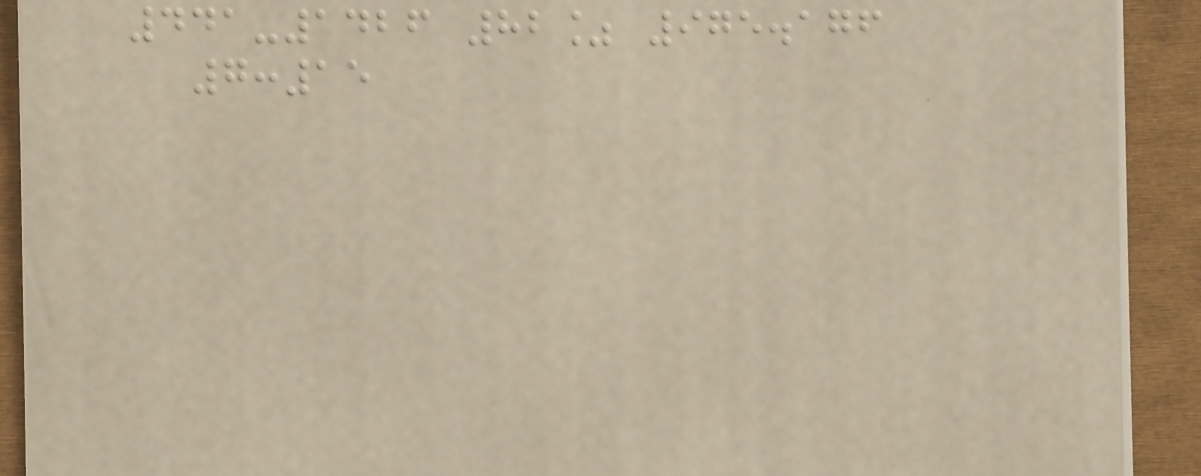441-1426 82% 975.176
7:15
